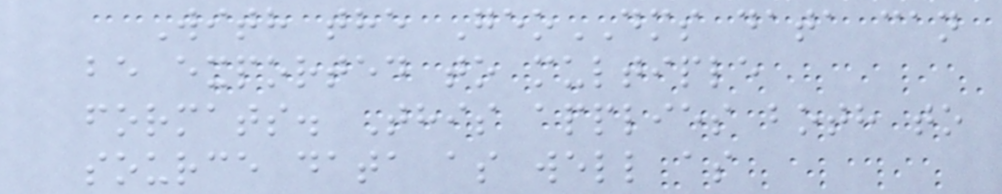With the GeoDMS data can
be exported to multiple
formats. This applies both to
source data as well as
